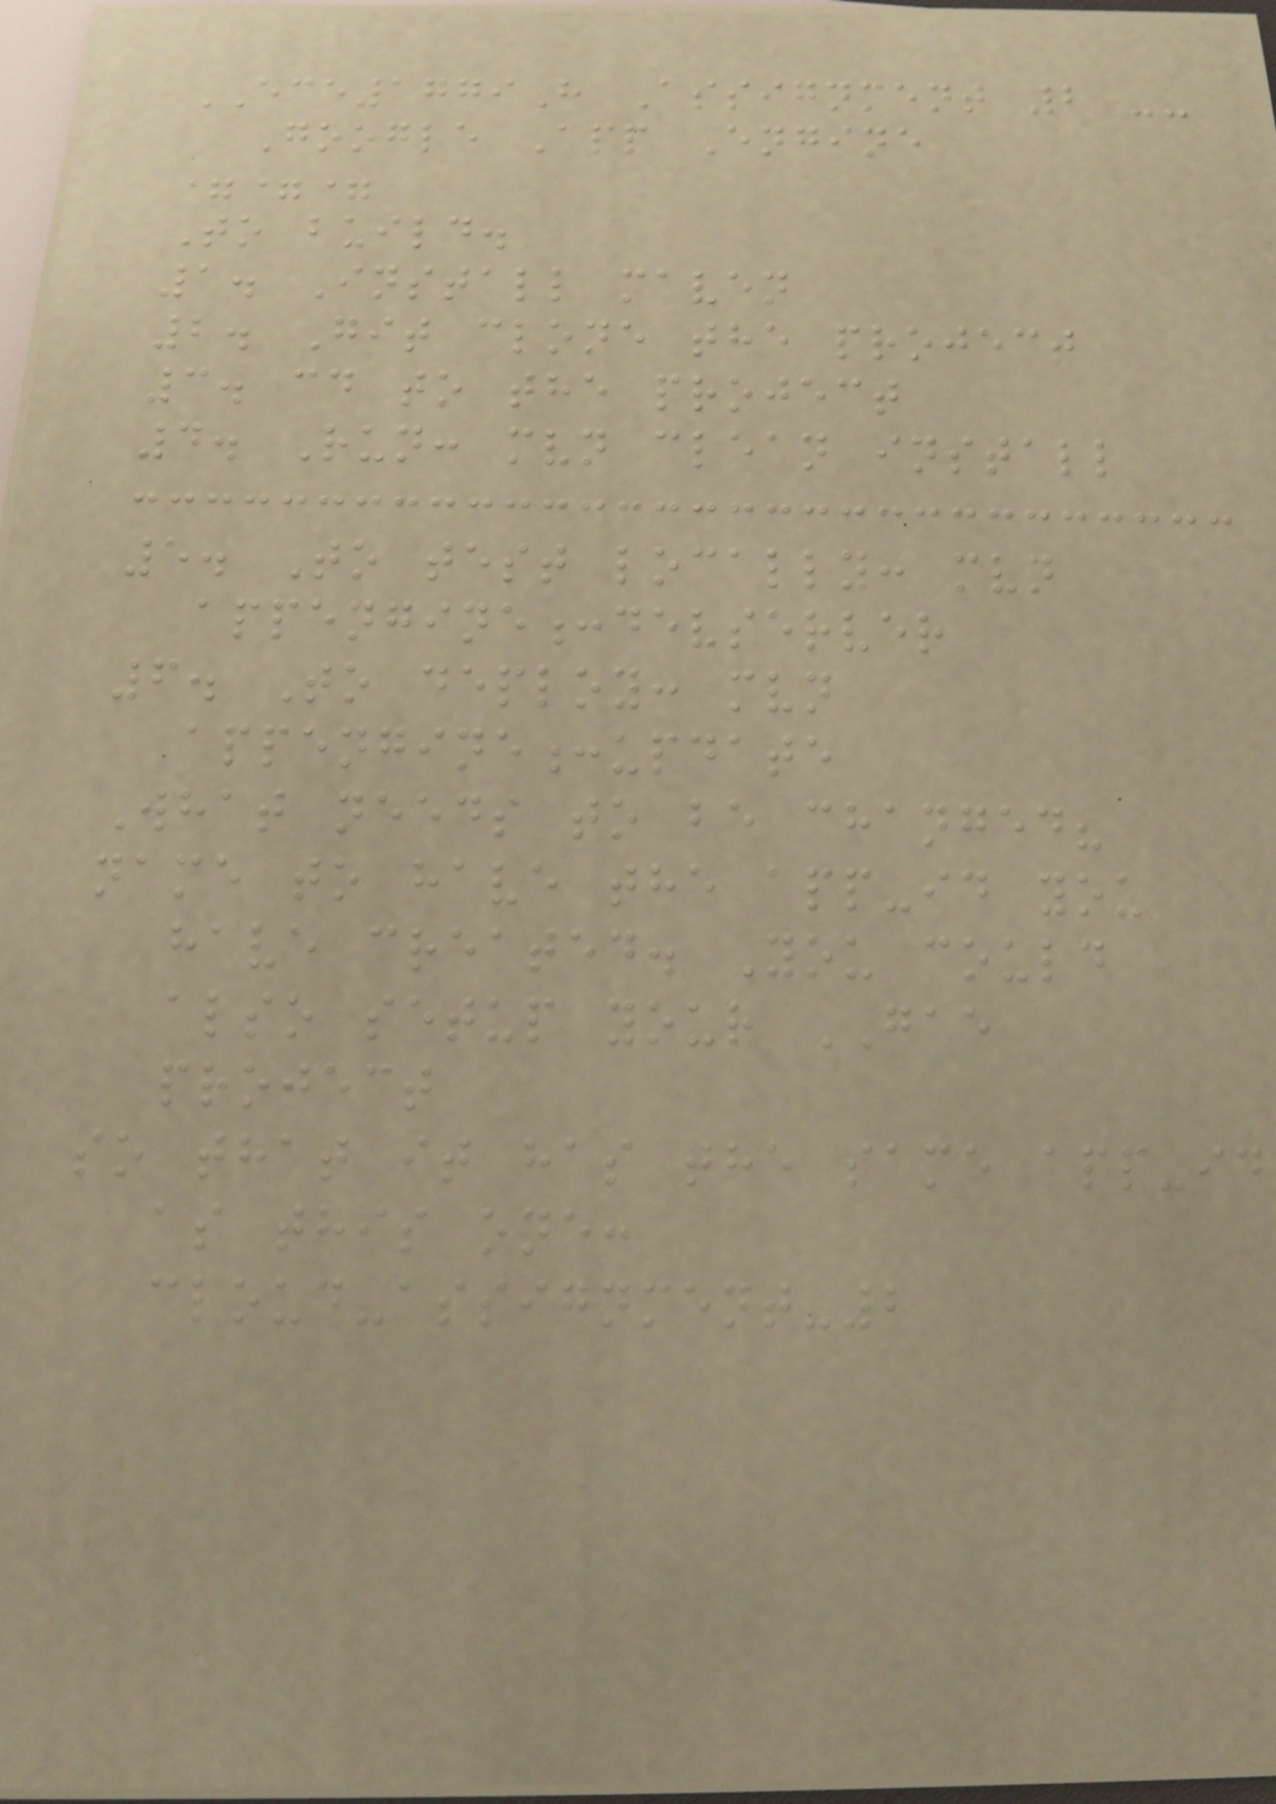ECE1779H Assignment 2 --
Google App Engine
===
To build.
1. Install maven
2. Git clone the project
3. cd to the project
4. Run: mvn clean install
5. To test locally: mvn
appengine:devserver
6. To deploy: mvn
appengine:update
What needs to be changed?
name to have the app-id you
have created. You could
also setup your GAE
project
so that it has the same app-id
as this one:
cloud-assignment-2
